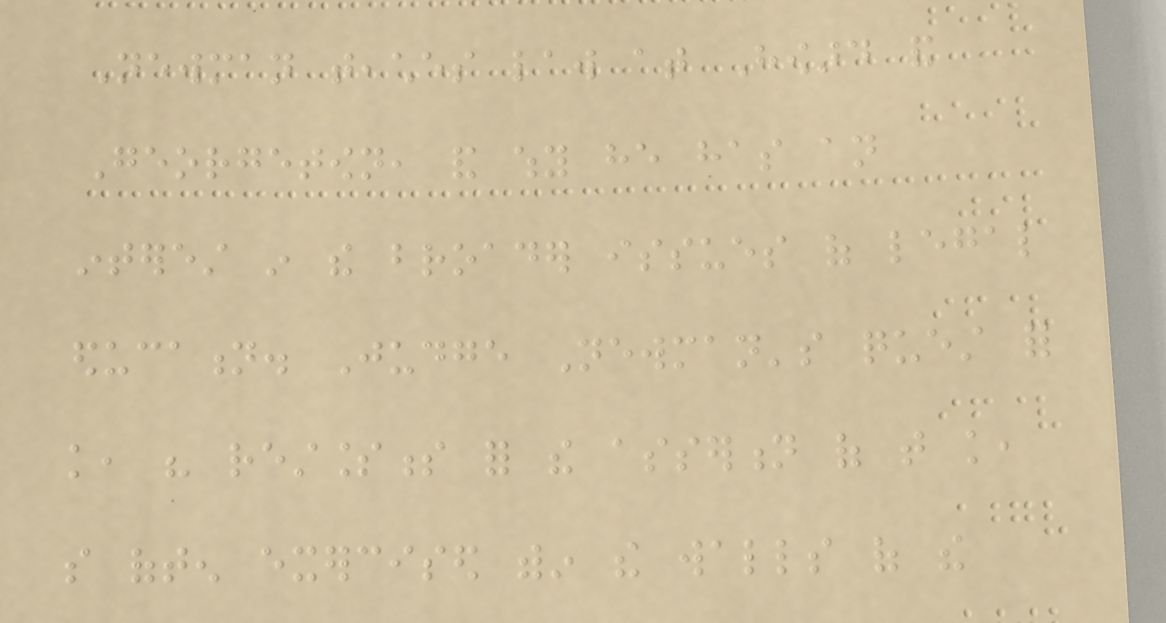Newman teaches law at Howard and
Georgetown, and why he has an
interest in the broader issues of legal
education. Judge Newman's quest for
knowledge, his restlessness for the assertion of that knowledge,
so often exercised within the walls of the
